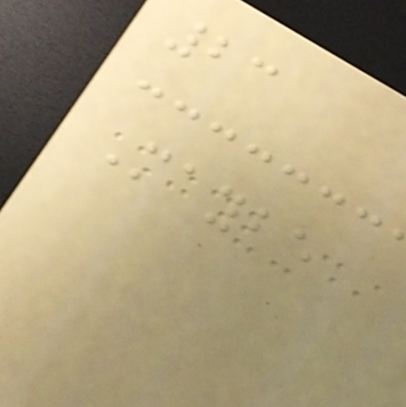23
Maybe
